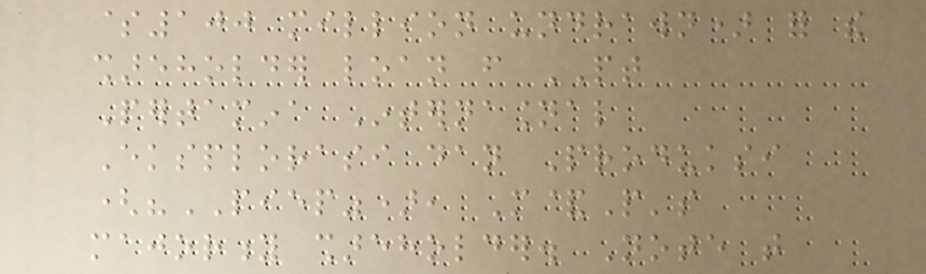$100 million undrawn) for the
shareholder loan from PT
Pertamina Internasional
Eksplorasi dan Produksi
("PIEP"), M&P's
majority shareholder. Note that
